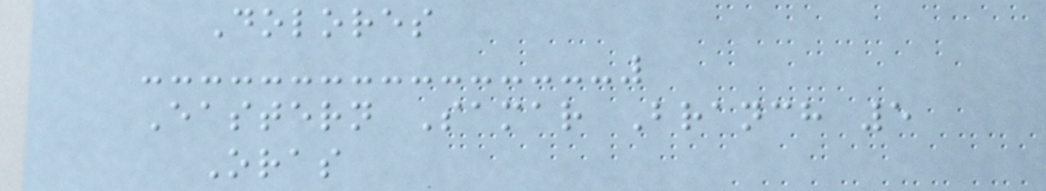Dolores
Eastern Samar Branch 5
Oras
